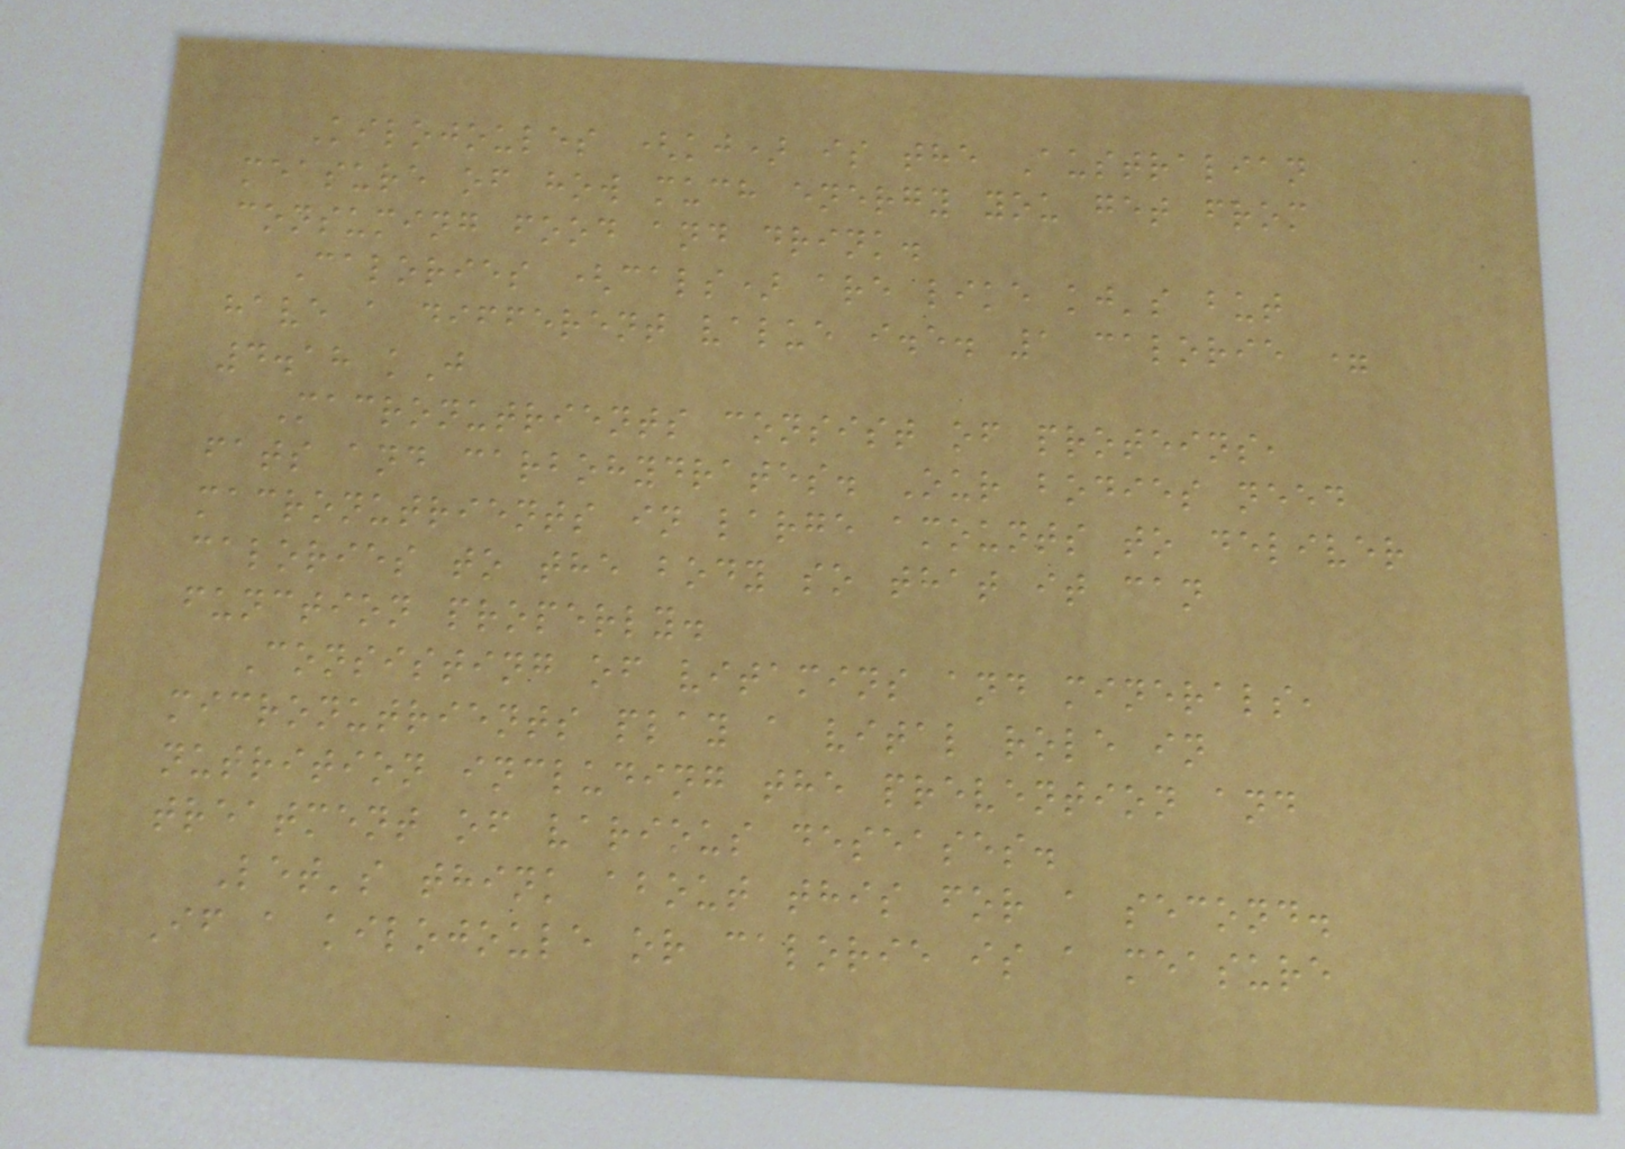Kilojoules (kj) is the Australian
measure of how much energy you get from
consuming food and drink.
Calories (cals) are like kj's but
have a different value i.e. 1 calorie =
4.18 kJ
Macronutrients consist of proteins,
fats and carbohydrates. Our bodies need
macronutrients in large amounts to deliver
calories to the body so that it can
function properly.
Consisting of vitamins and minerals,
micronutrients play a vital role in
nutrition including the prevention and
treatment of various deseases.
Let's think about this for a second.
If a kilojoule or calorie is a measure
